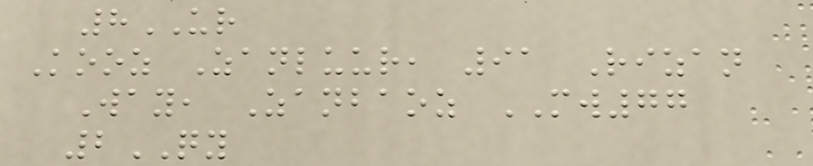8UR
Kooz Zanluur, 91 Rizan
Way, Zanbaoz MW77
2QY
